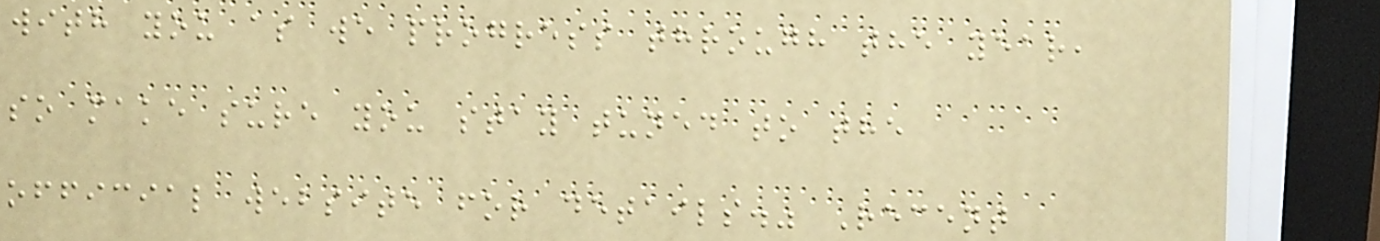with you as we progress through the year,
so make sure you stay tuned to the
official website for details." Recent
